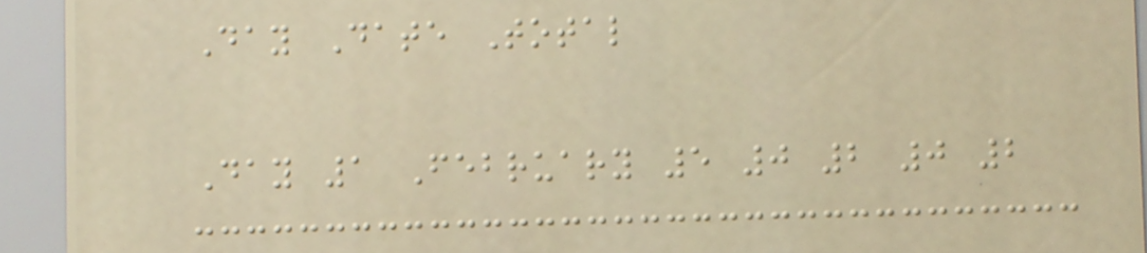Day Date Total
Day 1 February 5 0 2 0 2
